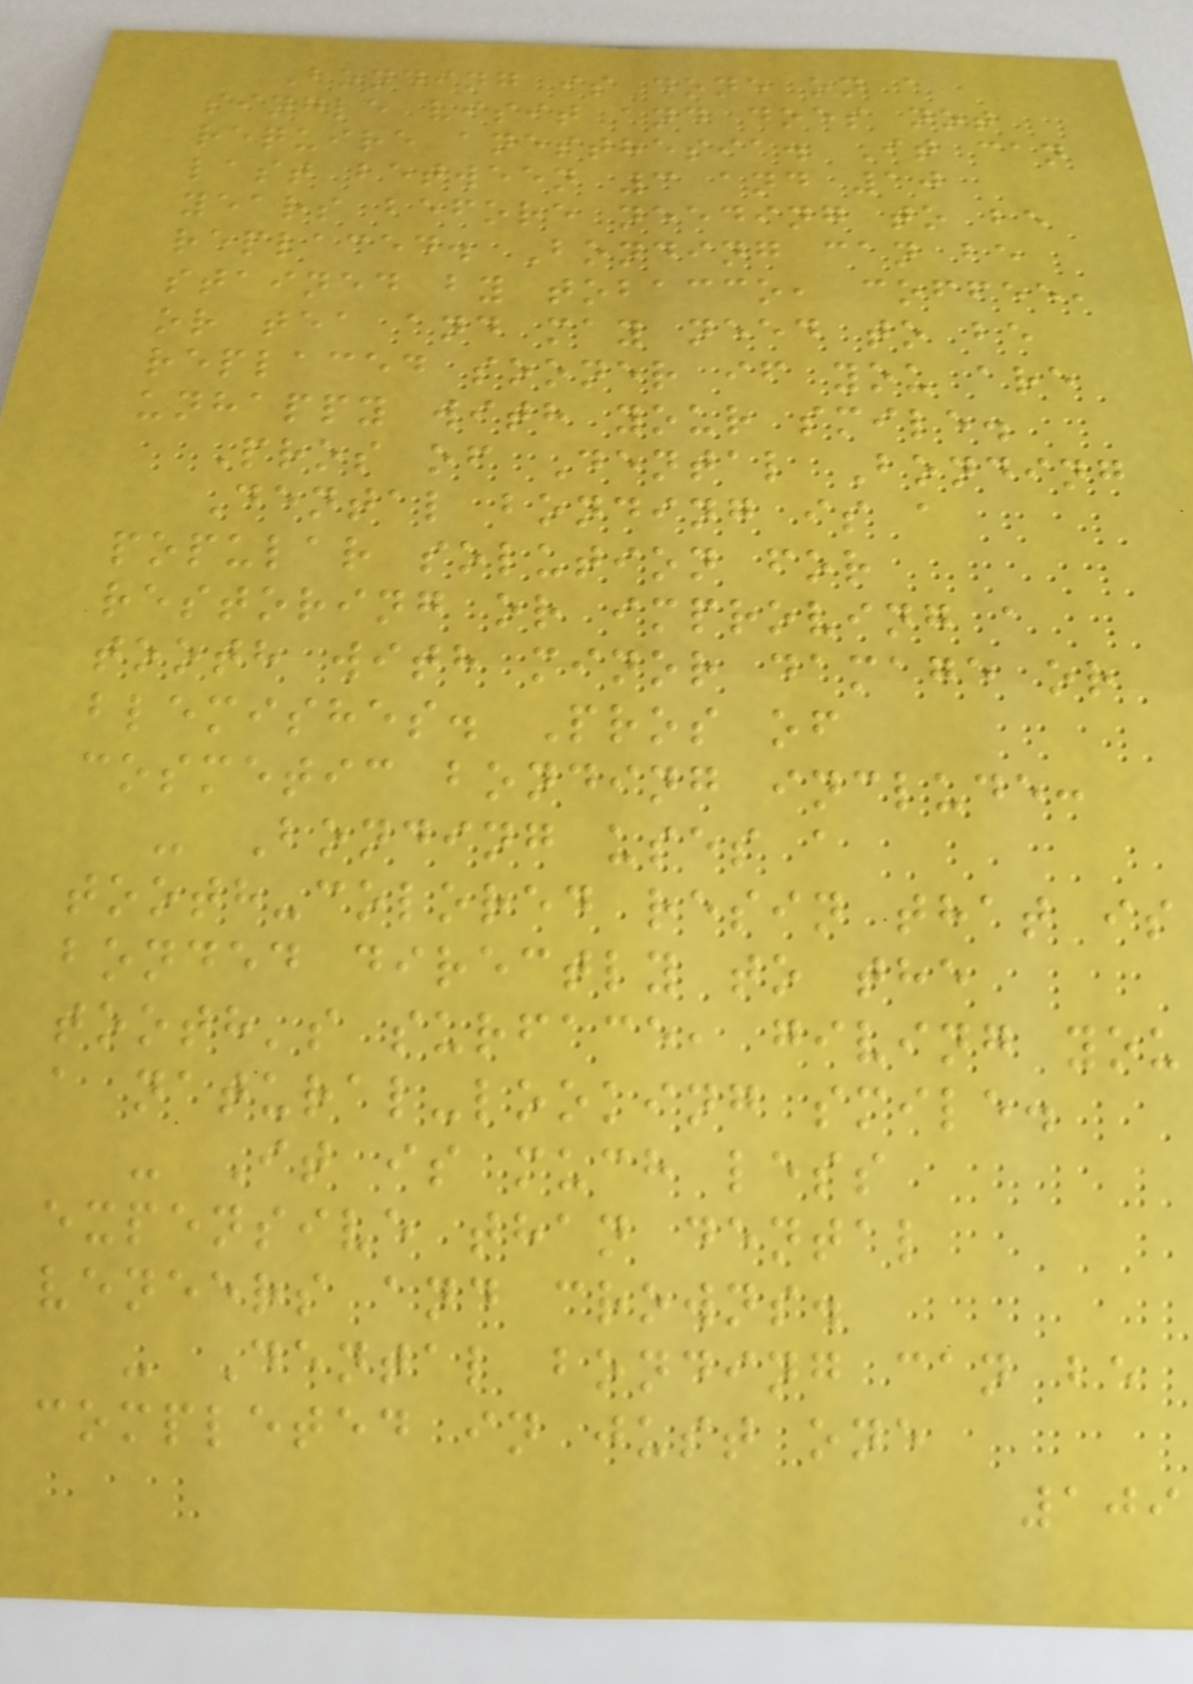Bonding is done on a
single visit and does not
require anesthesia. It can
last between 3 and 10
years before needing to be
replaced. Bonding can be
stained by tobacco, coffee,
or tea and may need to be
replaced sooner if you are
unhappy with your smile.
Pros of Dental Bonding
Dental bonding is a
popular solution for
restoring or improving a
tooth with minor damage or
blemishes. Pros of
cosmetic bonding include:
- Bonding uses a
tooth-colored resin that is
bonded directly to the
tooth's surface, giving you
a natural-looking smile.
- It is much less
expensive than dental
veneers and crowns.
- Dental bonding can be
completed in just one
109
